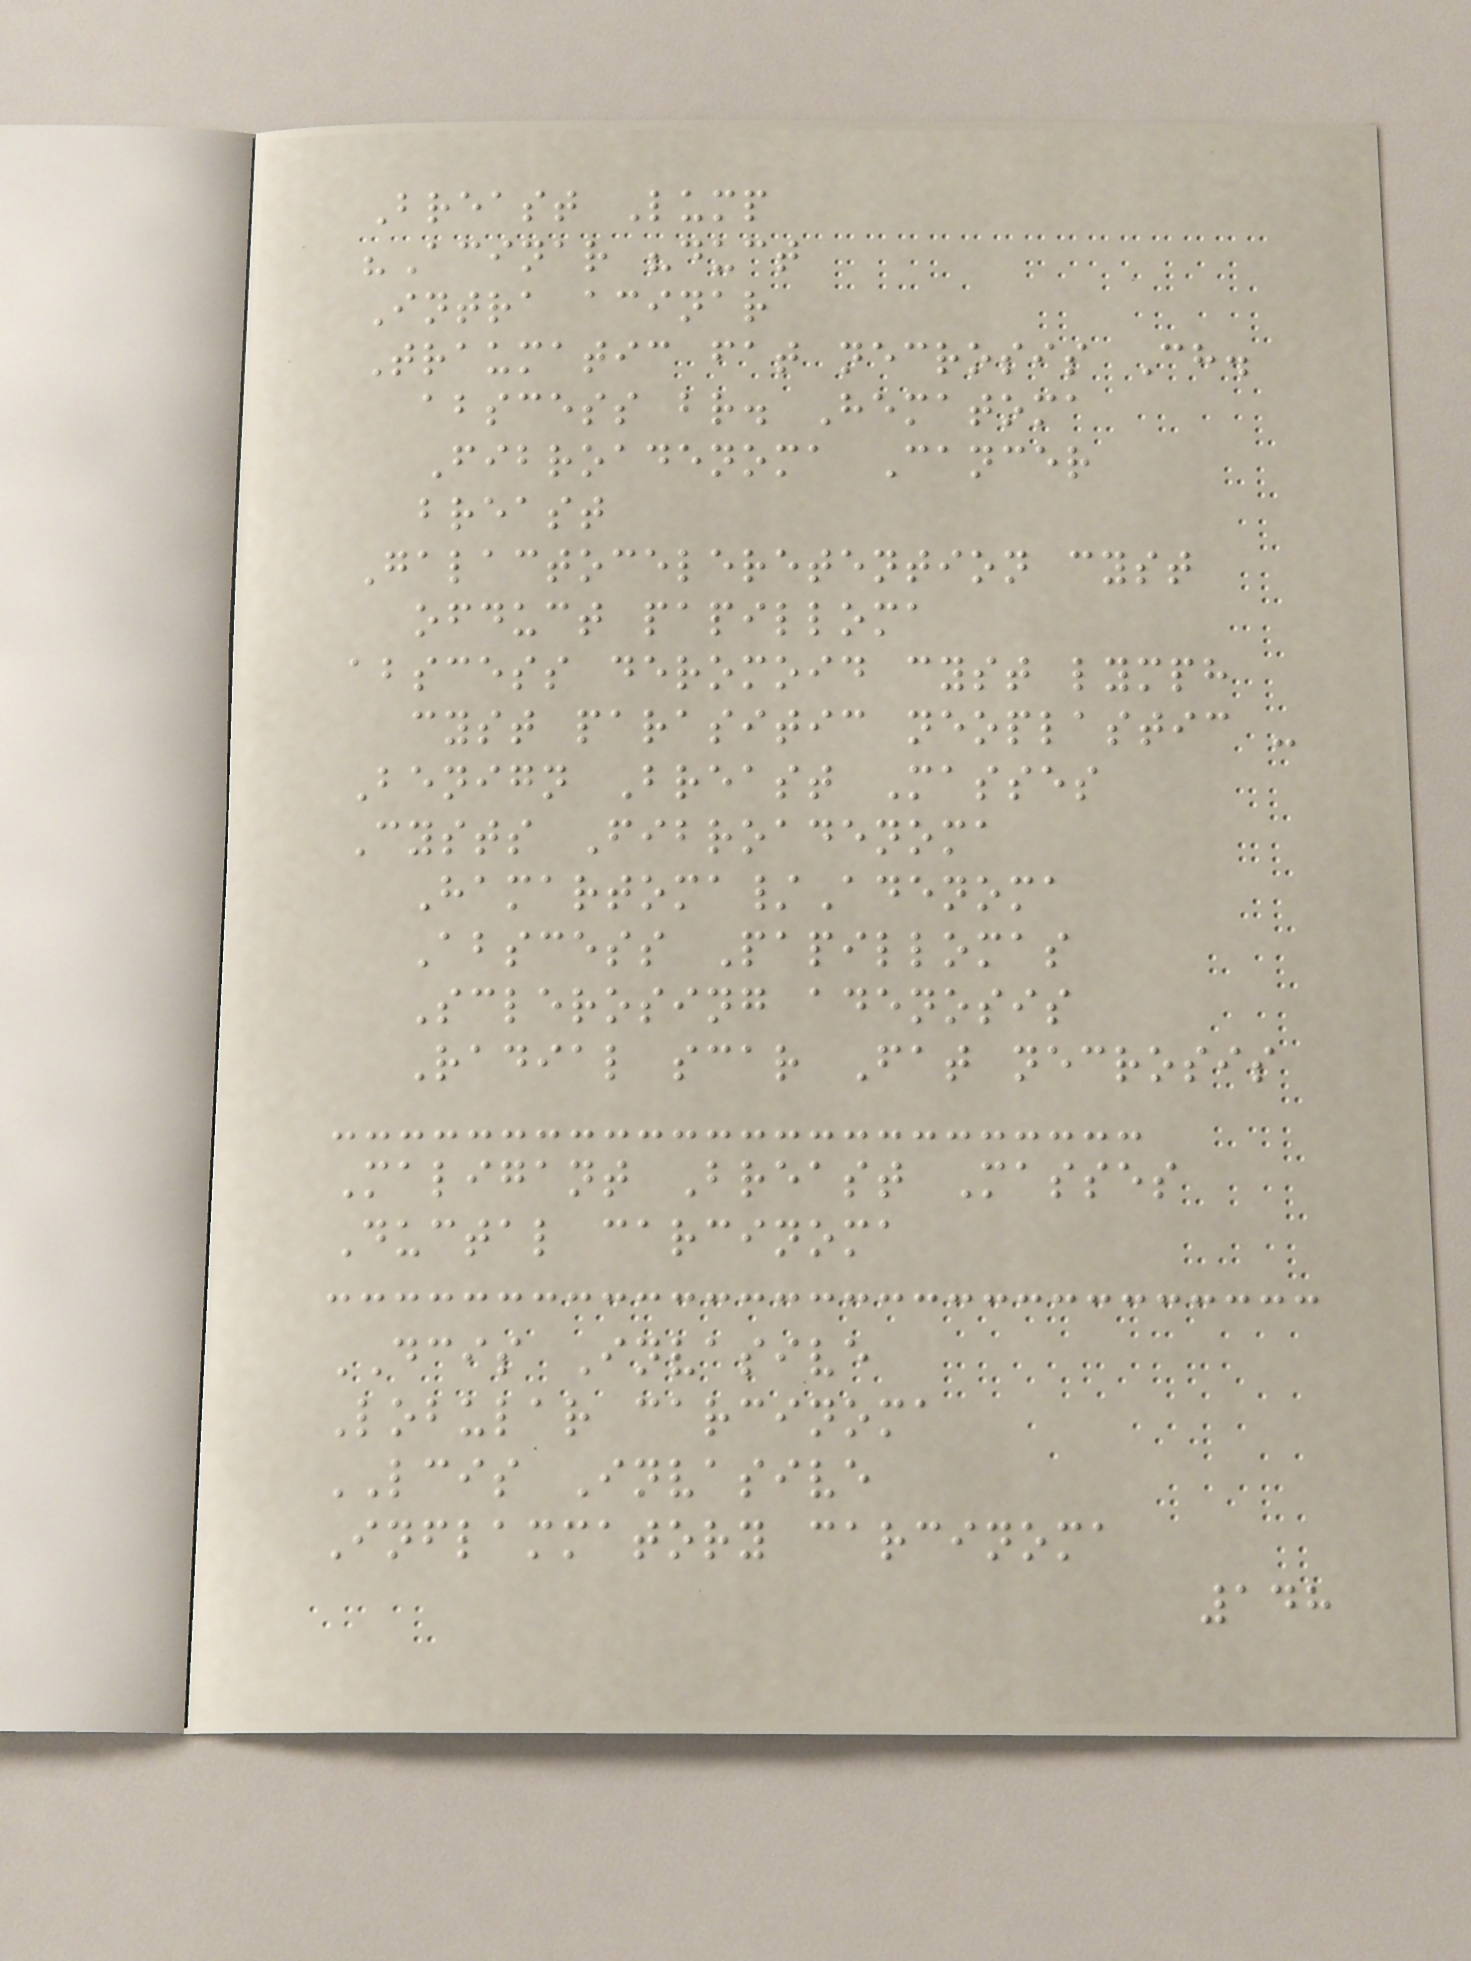Breast Lump
"Acinar "duct
Intra acinar
Traumatic fat necrosis Ch.
abscess br. Hematoma
Fibroadenoma Cancer
breast
Galactoceleretention cyst
ofduct papilloma
abscess deromoid cyst lymph
cyst parasitic neoplastic -
Benign Breast Masses
Cysts Fibroadenoma
Hamartoma/Adenoma
Abscess Papillomas
Sclerosing adenosis
Radial scar Fat necrosis
Maligant Breast Masses
Ductal carcinoma
DCIS Invasive
Lobular carcinoma
LCIS Invasive
Inflammatory carcinoma
148
